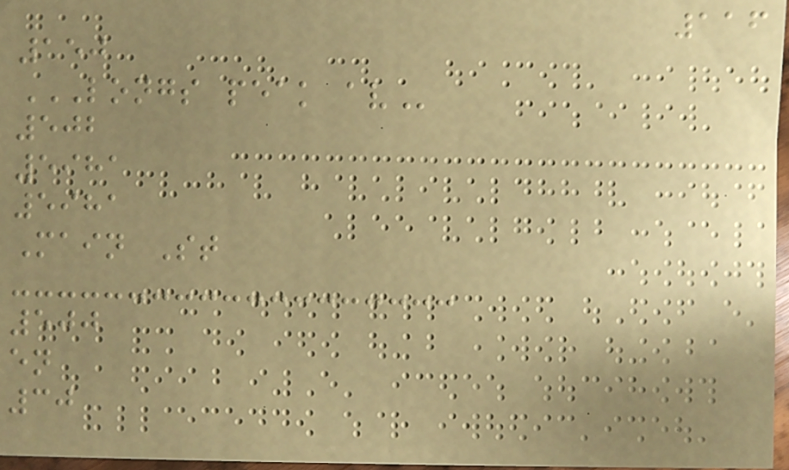116
150
LONGS PEAK AV
502
5981
5981
Main St
500
en
30
